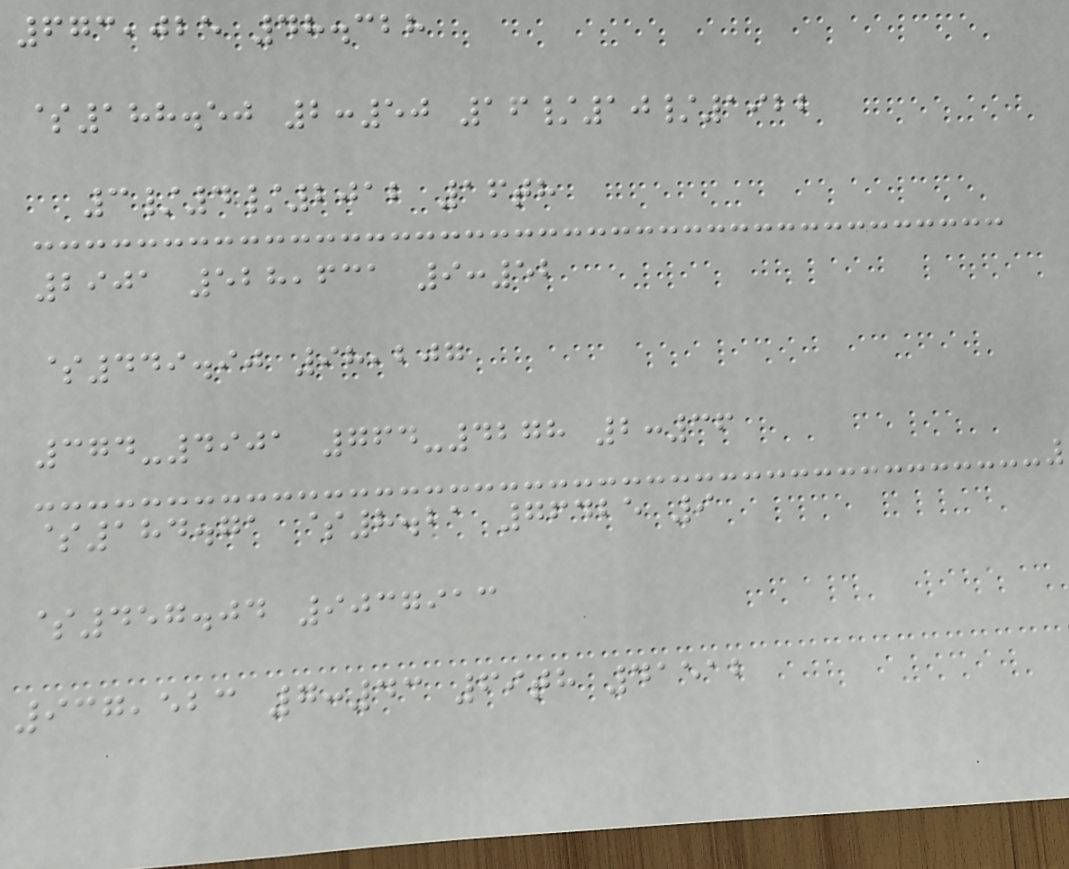673,025 48.328
$188.50 2:50 16/10/1922
3/4/2012 16th
2901 528,631 9:52
$449.90 98,207
374-4901 764-4278 2:36
$184.71 $8.21 76425 9
$457.04 9037913
937,523 7:43 69th 41512
